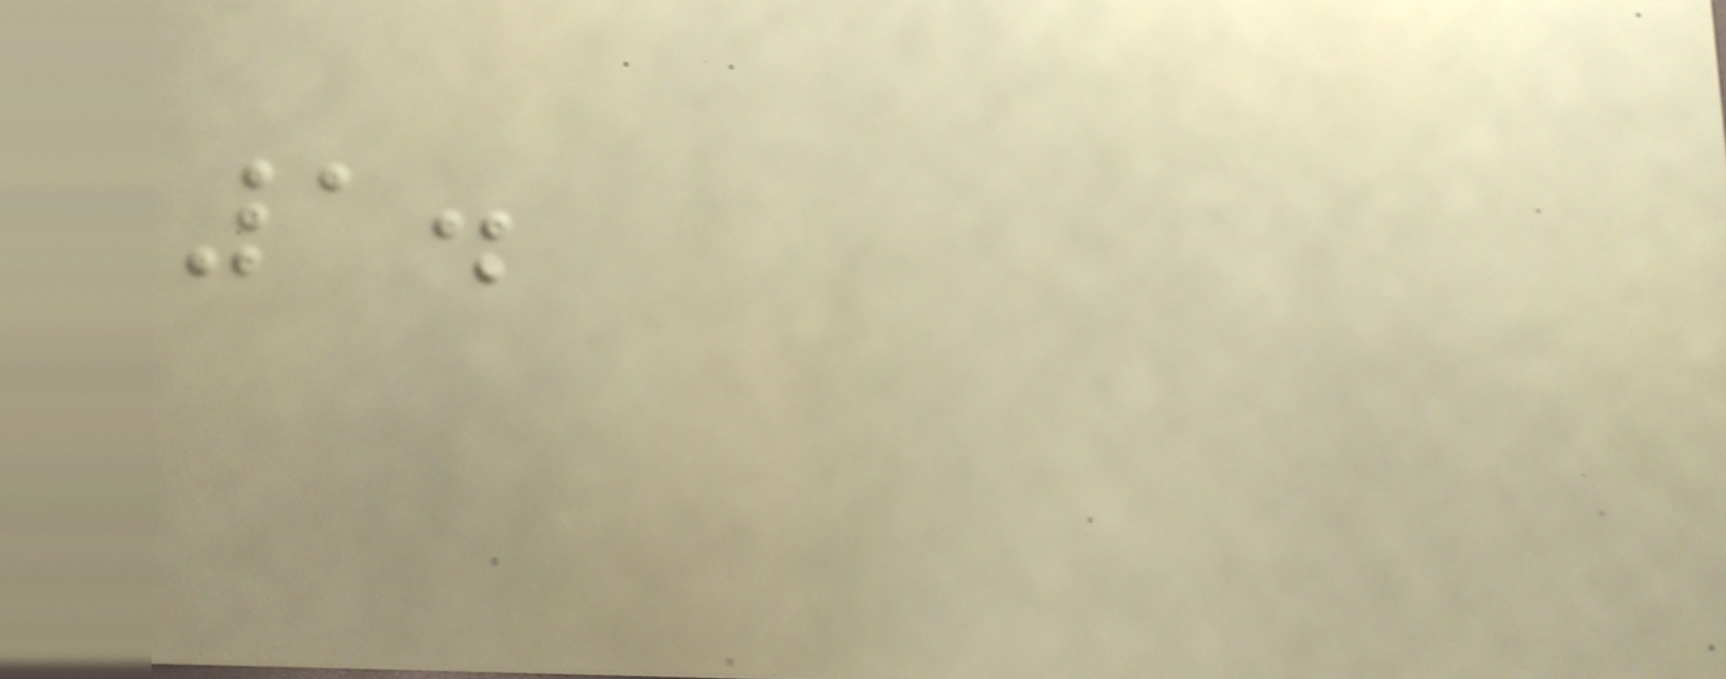1.
